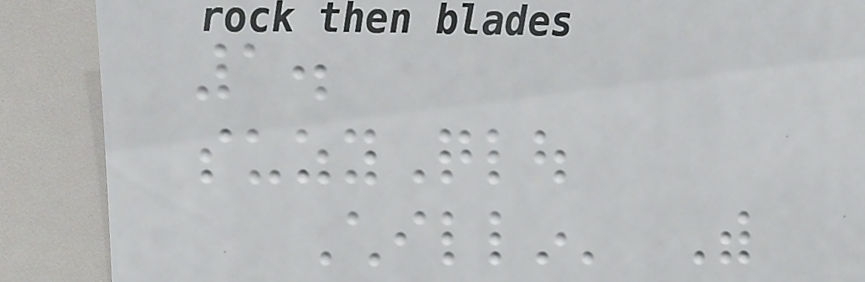1.
suzyQlou
Chillin' With
